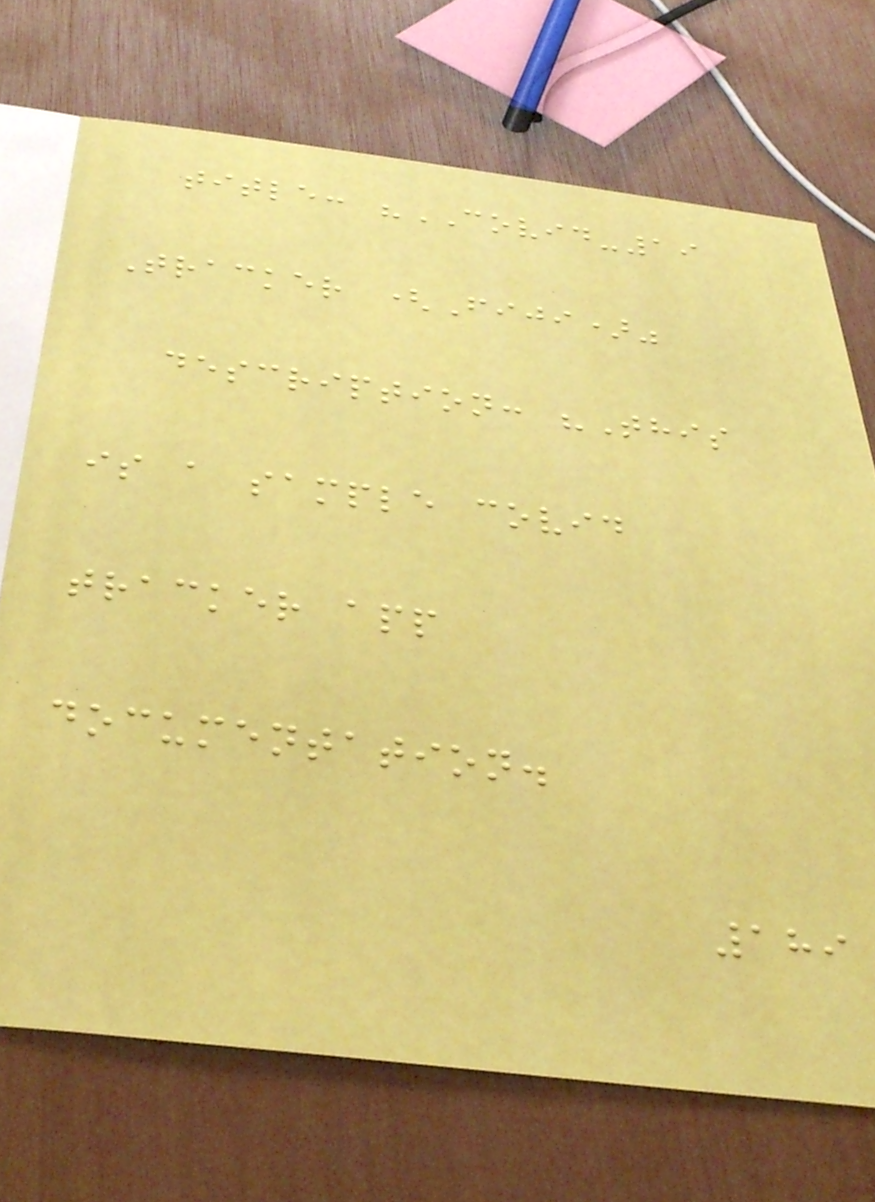title: "COVID-19
Tracker (Fiji)"
description: "This
is a sample covid
tracker app
documentation.
189
